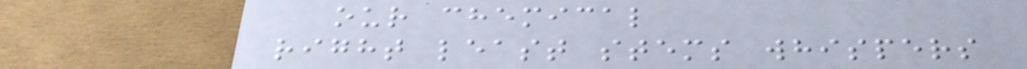our chemical
right least stems whispers
